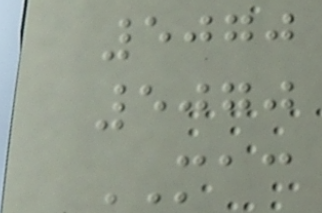5070
5070
MAC
